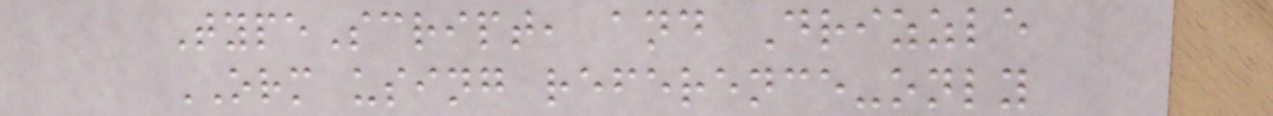TypeScript, and Drizzle
ORM using reference-only
